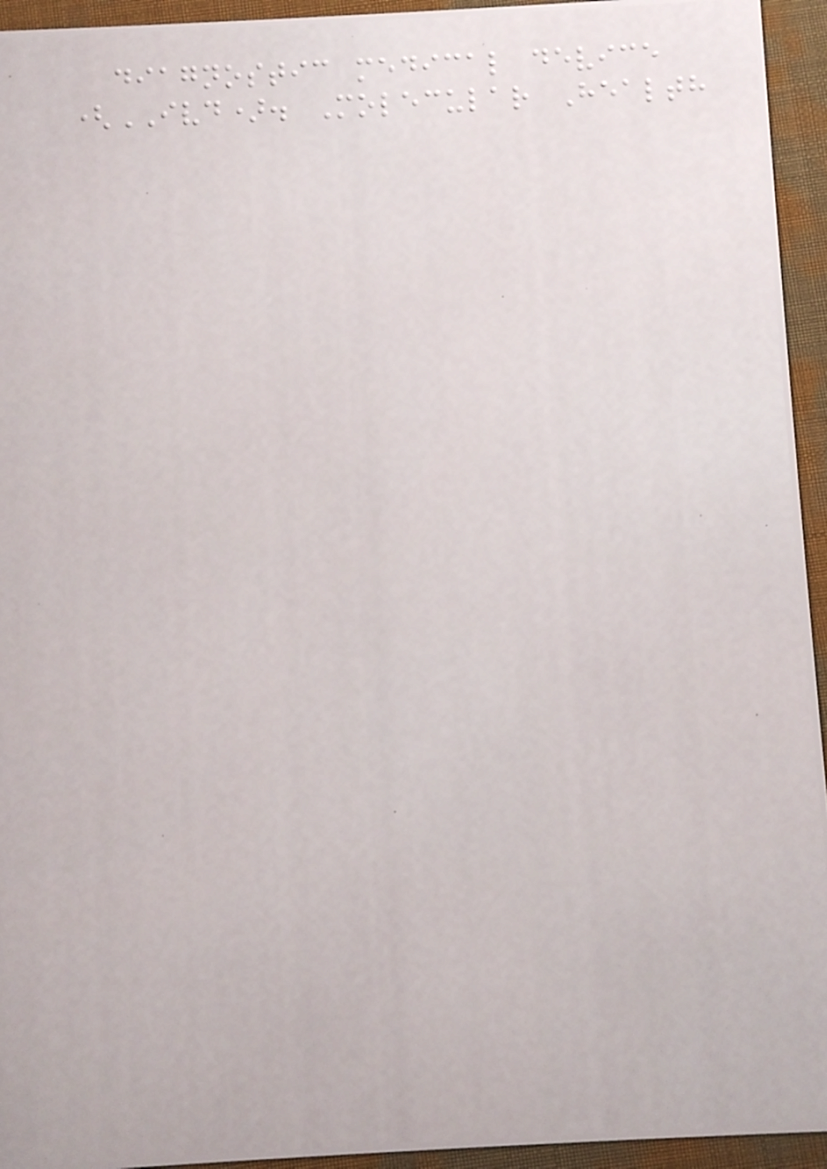diagnostic medical device
(IVD). Molecular Health
